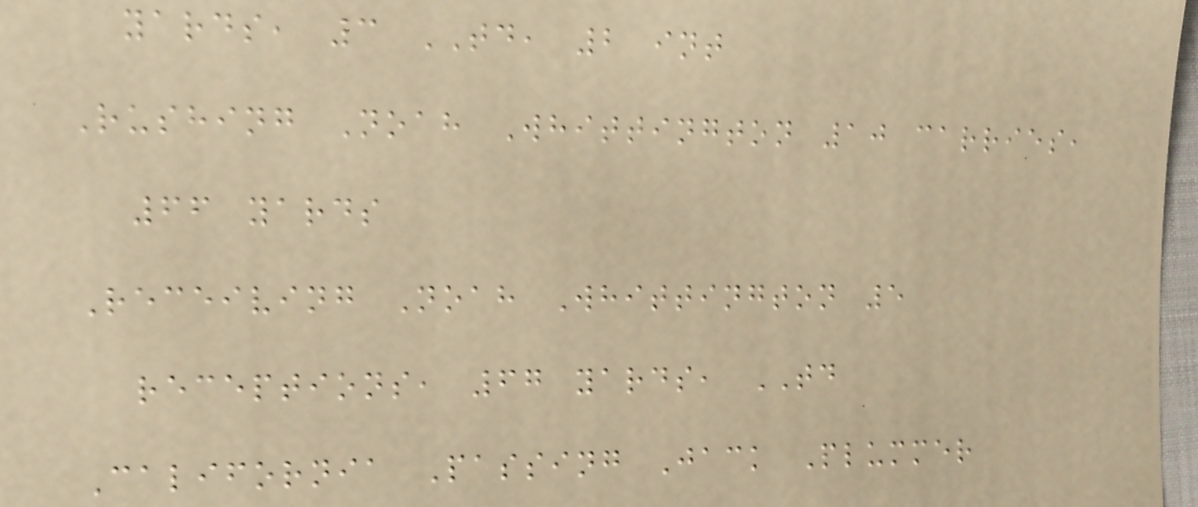yards, 3 TD, 2 int
Rushing Noah Whittington 10 carries,
66 yards
Receiving Noah Whittington 5
receptions, 67 yards, TD
California Passing Jack Plummer
